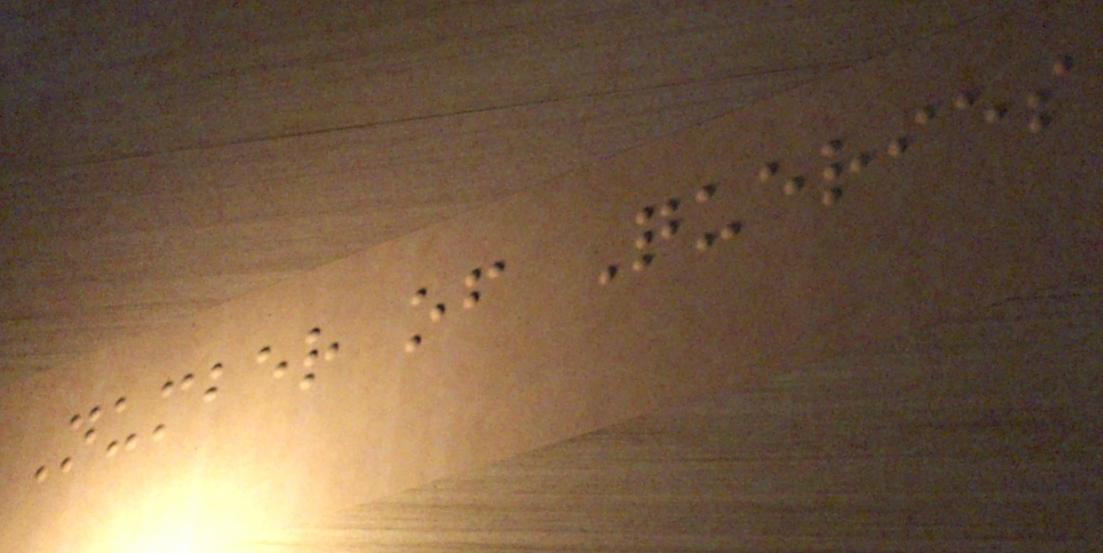Number of Queries
